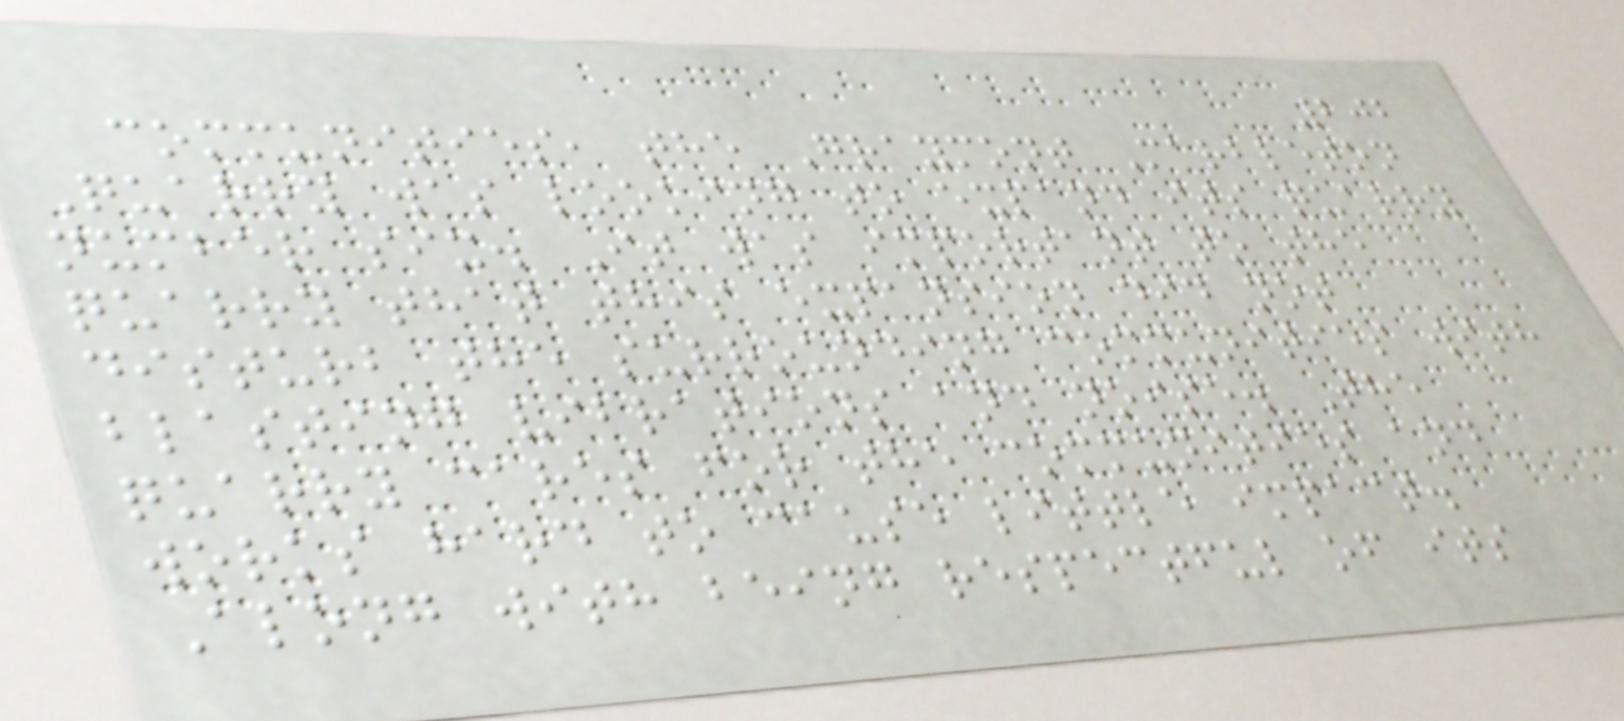202
communities, the Graymont Marbleton
Quarry was looking to expand its quarry
number six. It was important to the
quarry that this expansion did not
disturb the surrounding communities with
blasting vibrations and noise. The
quarry cares for the communities and
works hard to cause little impact.
Along with being respectful of its
